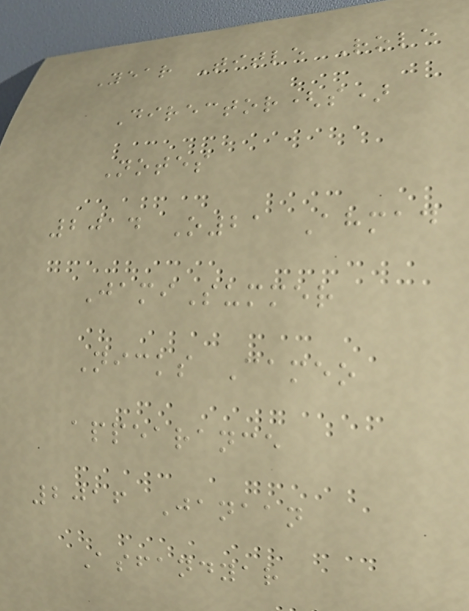Year Title Role
Director(s)
Notes
2014 O21 Ahmad
JamiSummer
Nicks Cameo
appearance
2016 Janaan
Asfandyar
